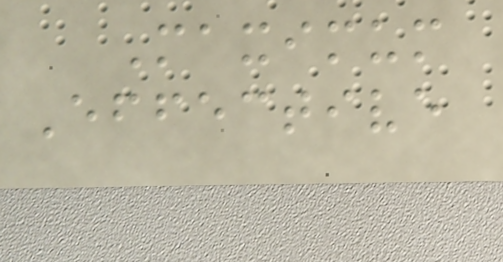Maximum
Effective
